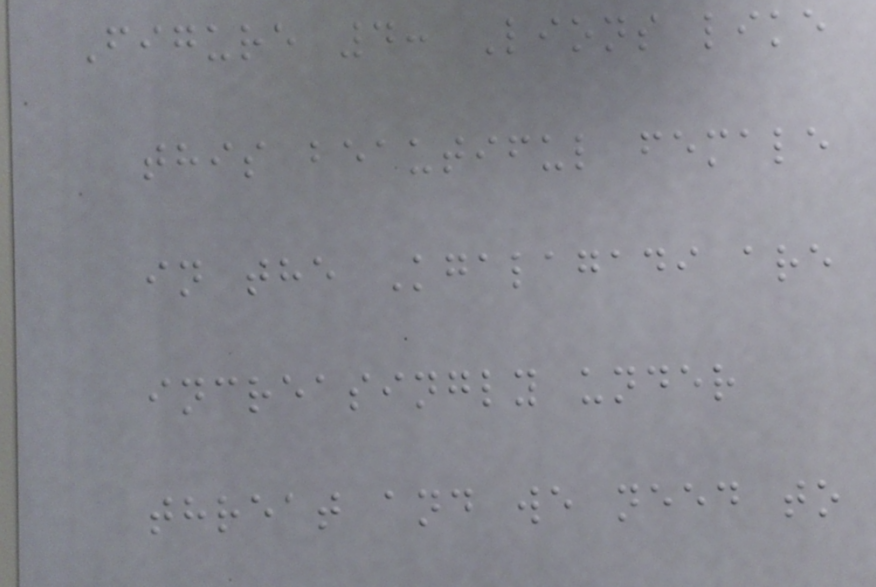Figure 4: Lions like
this beautiful female
in the Kgalagadi are
increasingly under
threat and we need to
